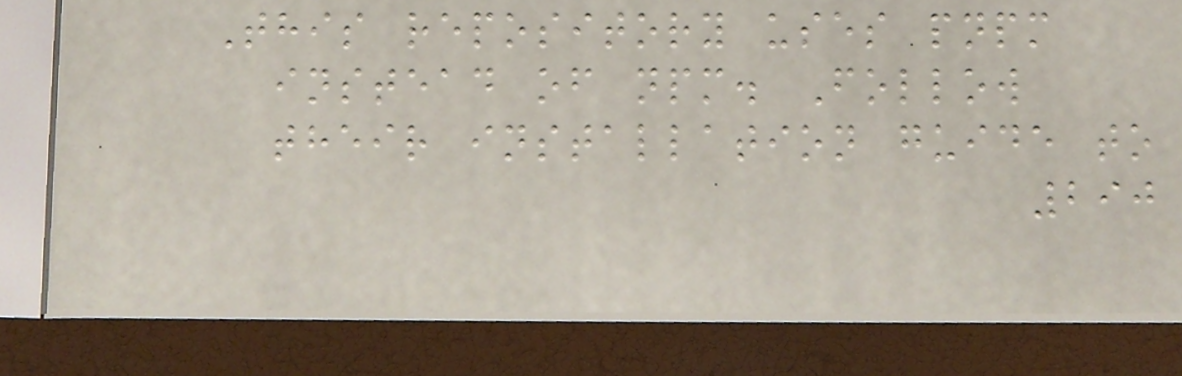This repository uses pnpm
instead of npm. Follow
their installation guide to
290
